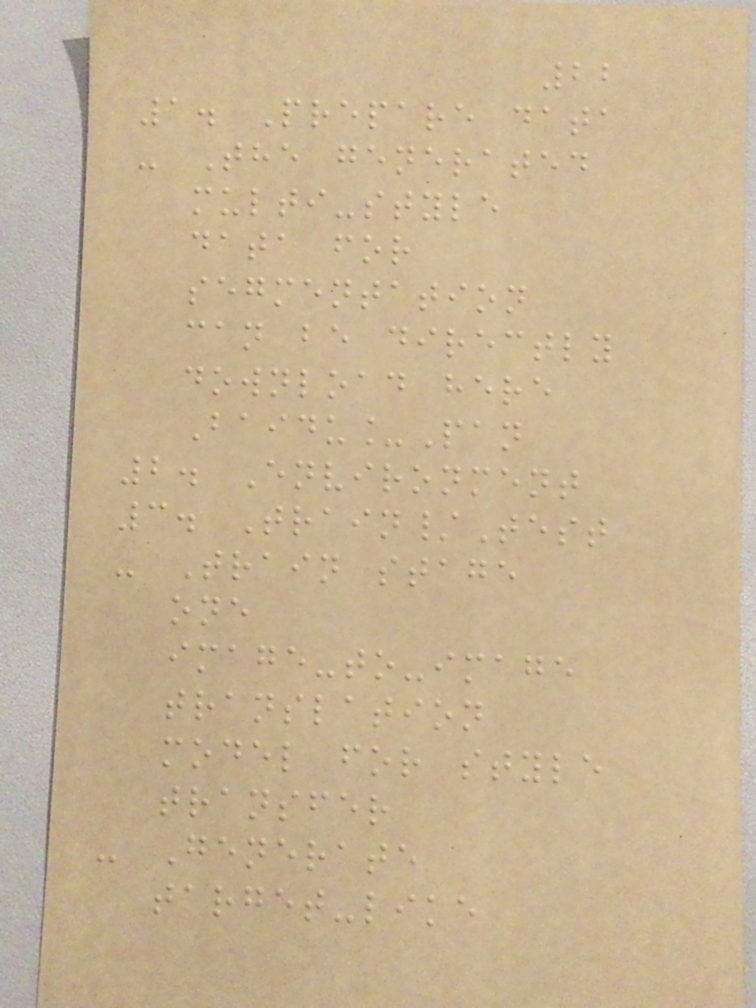22
1. Prepare data
- The generated
multi-style
data for
segmentation
can be directly
download here
Baidu_Pan
2. Environment
3. Train/Test
- Train stage
one
image-to-image
translation
model for style
transfer
- Generate
target-like
